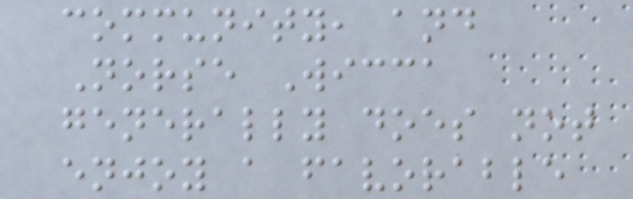community, and
Norse Wicca
generally does not
enjoy a favorable
